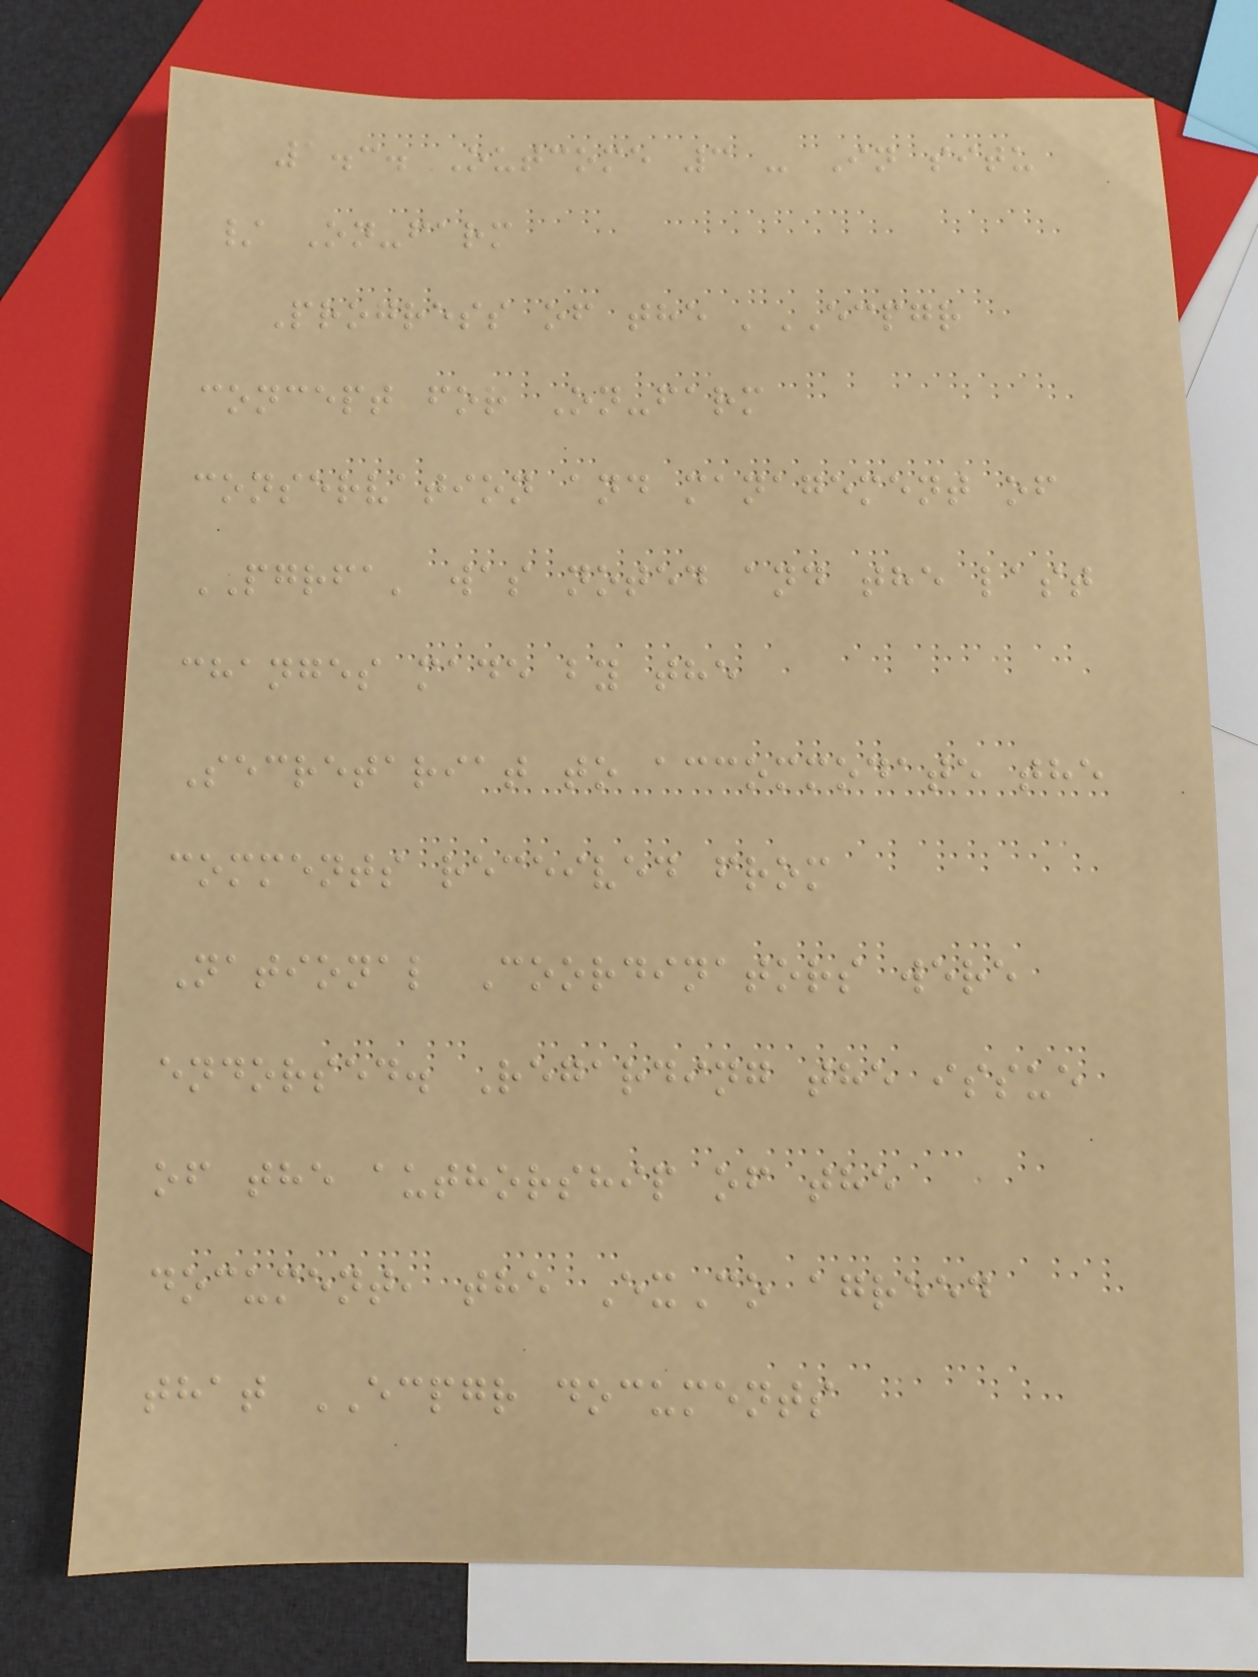1.3. Outcome 3 - In situ
/ On-farm
Progress of the 'ECPGR
concept for On-farm
conservation and management of
PGRFA' was noted and the last
changes made by the
Secretariat to accommodate the
comments received from
National Coordinators were
endorsed. Regarding the issue
of the authorship of the
document, the ExCo agreed
that ECPGR documents
